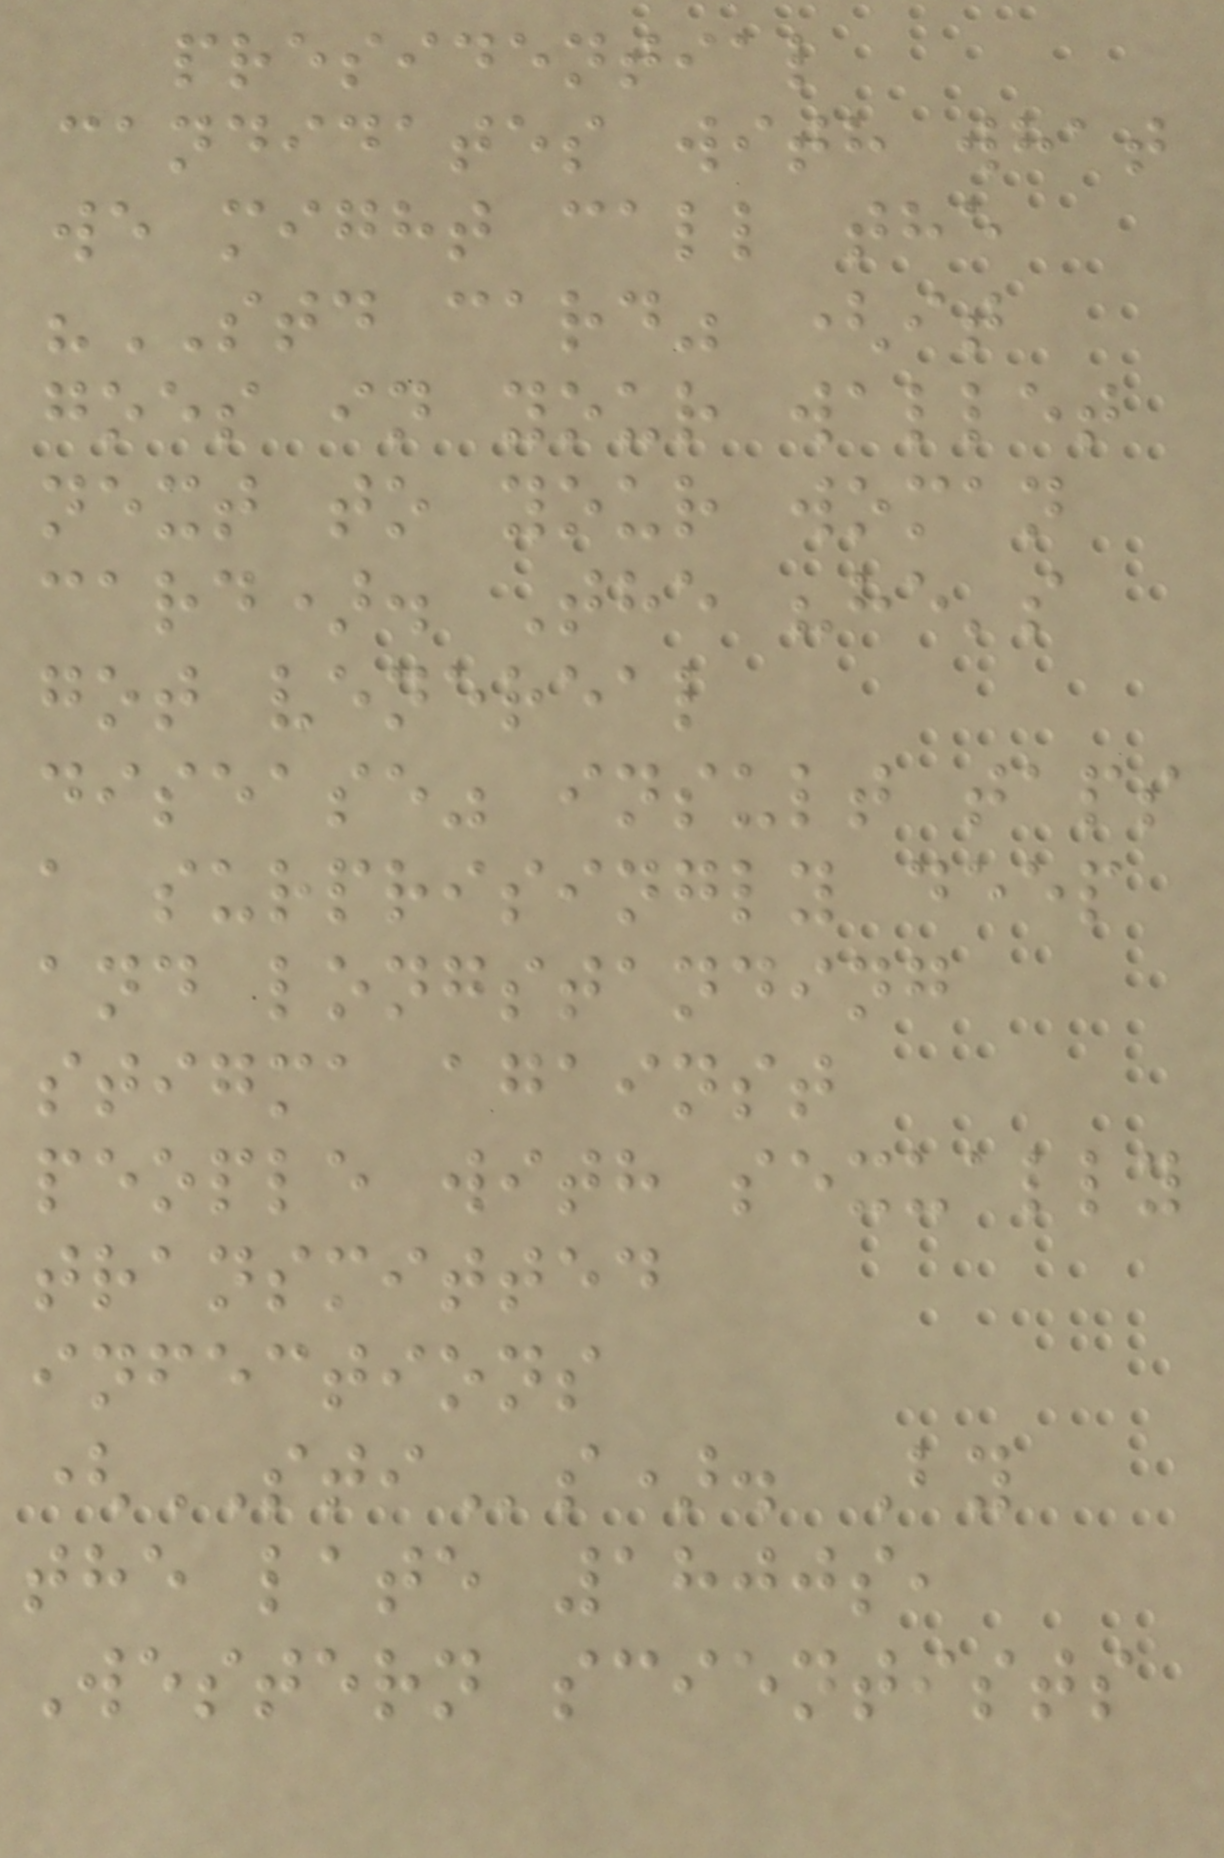presidential
candidates with what
we might call the
"STD card" (it
goes in your wallet
next to your woman
card). The "he's
got venereal
disease" insult taps
a surprisingly deep
and longstanding
stigma against
people with sexually
transmitted
infections
(STIs). By
the late 1800s,
Western scientists
